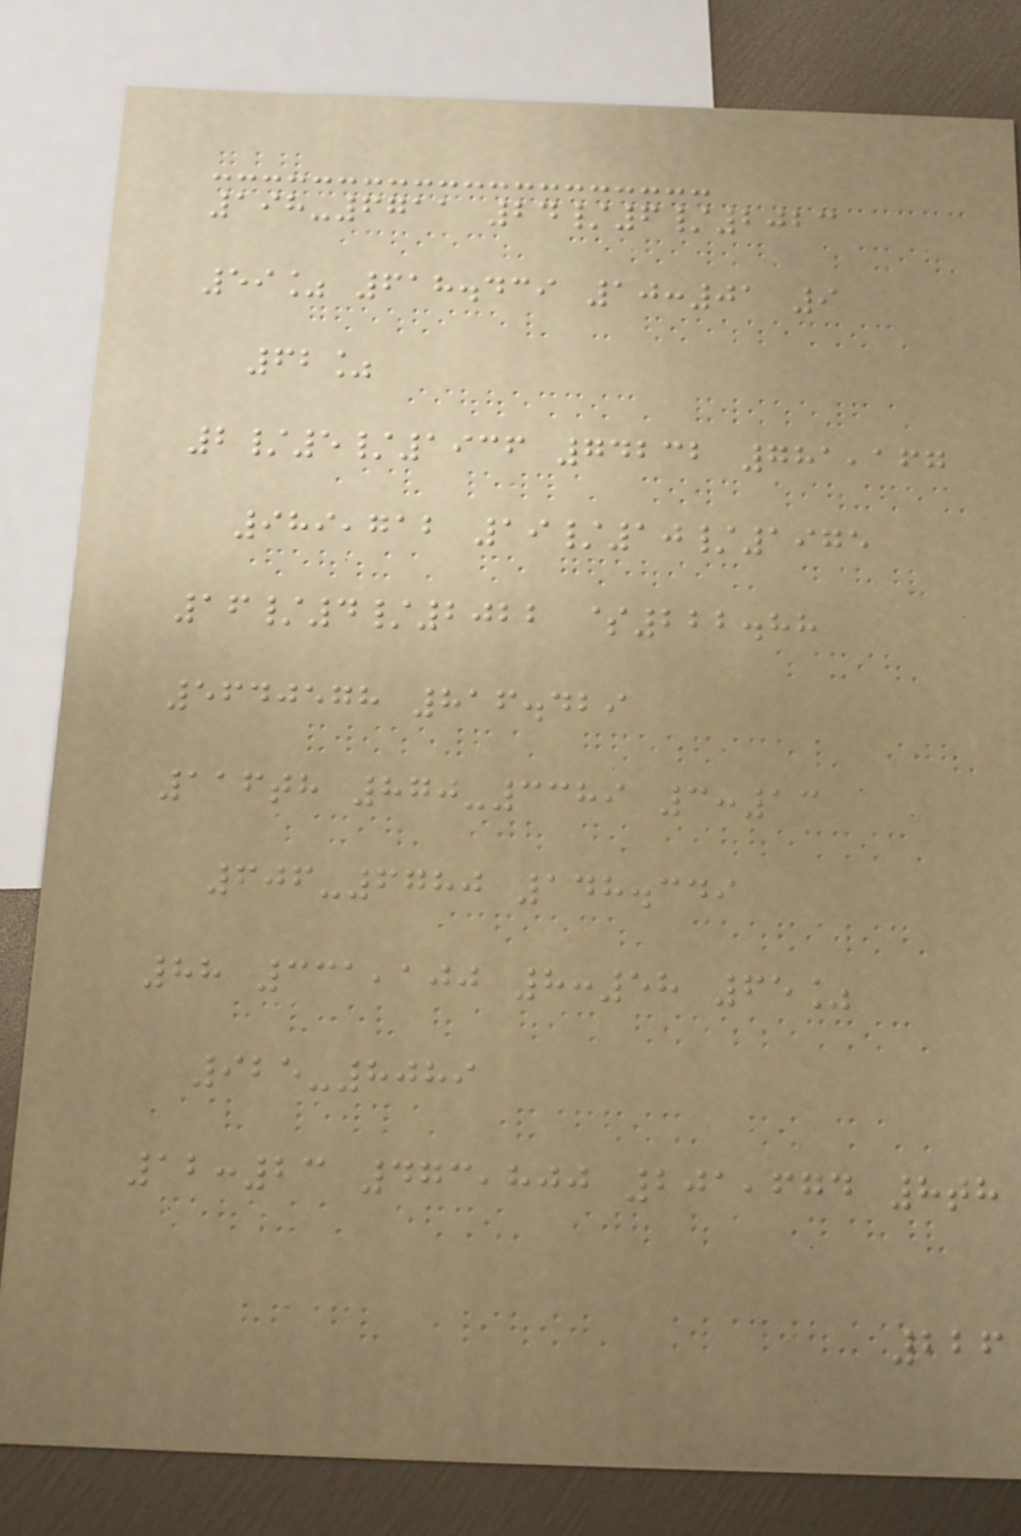198-6711 24/6/2023
59% 618.439 10:01 9
62%
2/5/1936 74232 781,167
989,712 19/10/1975
16/4/2022 $222.88
5640578 816.429
116th 870-3389 3:13
606-6780 148.349
88 331,100 8:58 65%
925-8089
12:23 473,800 201,674 8th
226
